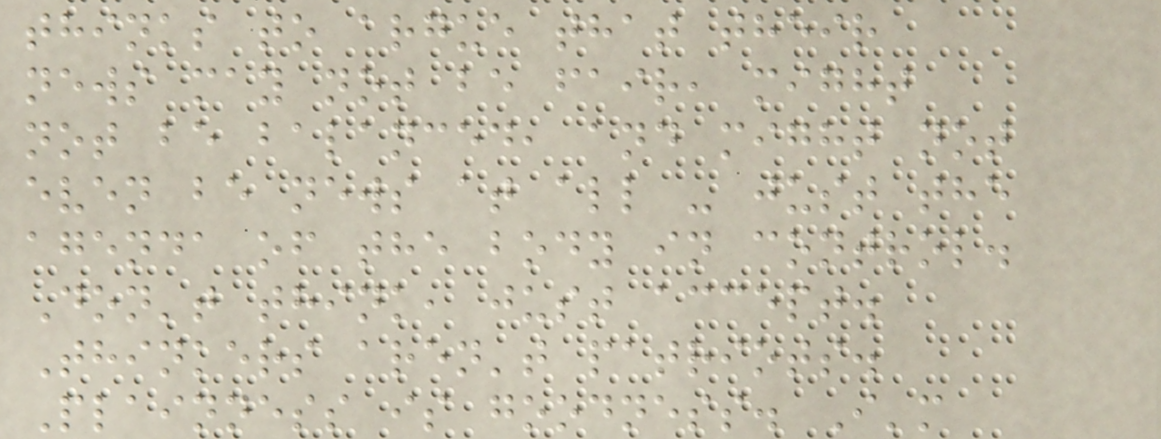thinks to argue that their
news may not be fair, might
not be balanced, and might not
even be news at all - just the
agenda of the body in control.
Don't think, just accept.
Thinkers aren't patriots.
Plainness is goodness. I'm
